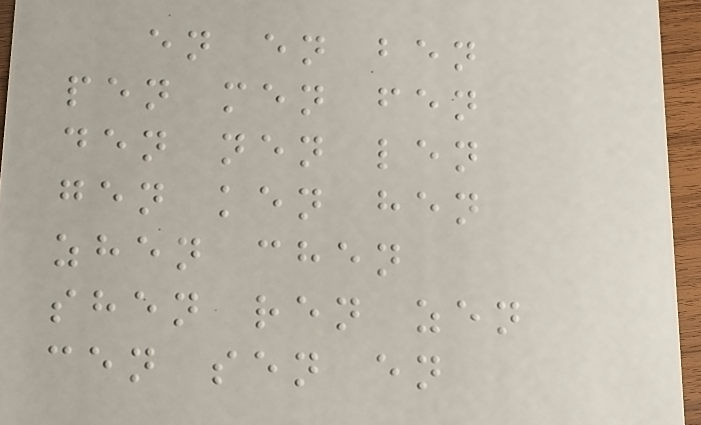en en ben
pen men fen
den nen len
gen ken hen
zhen chen
shen ren zen
cen sen en
